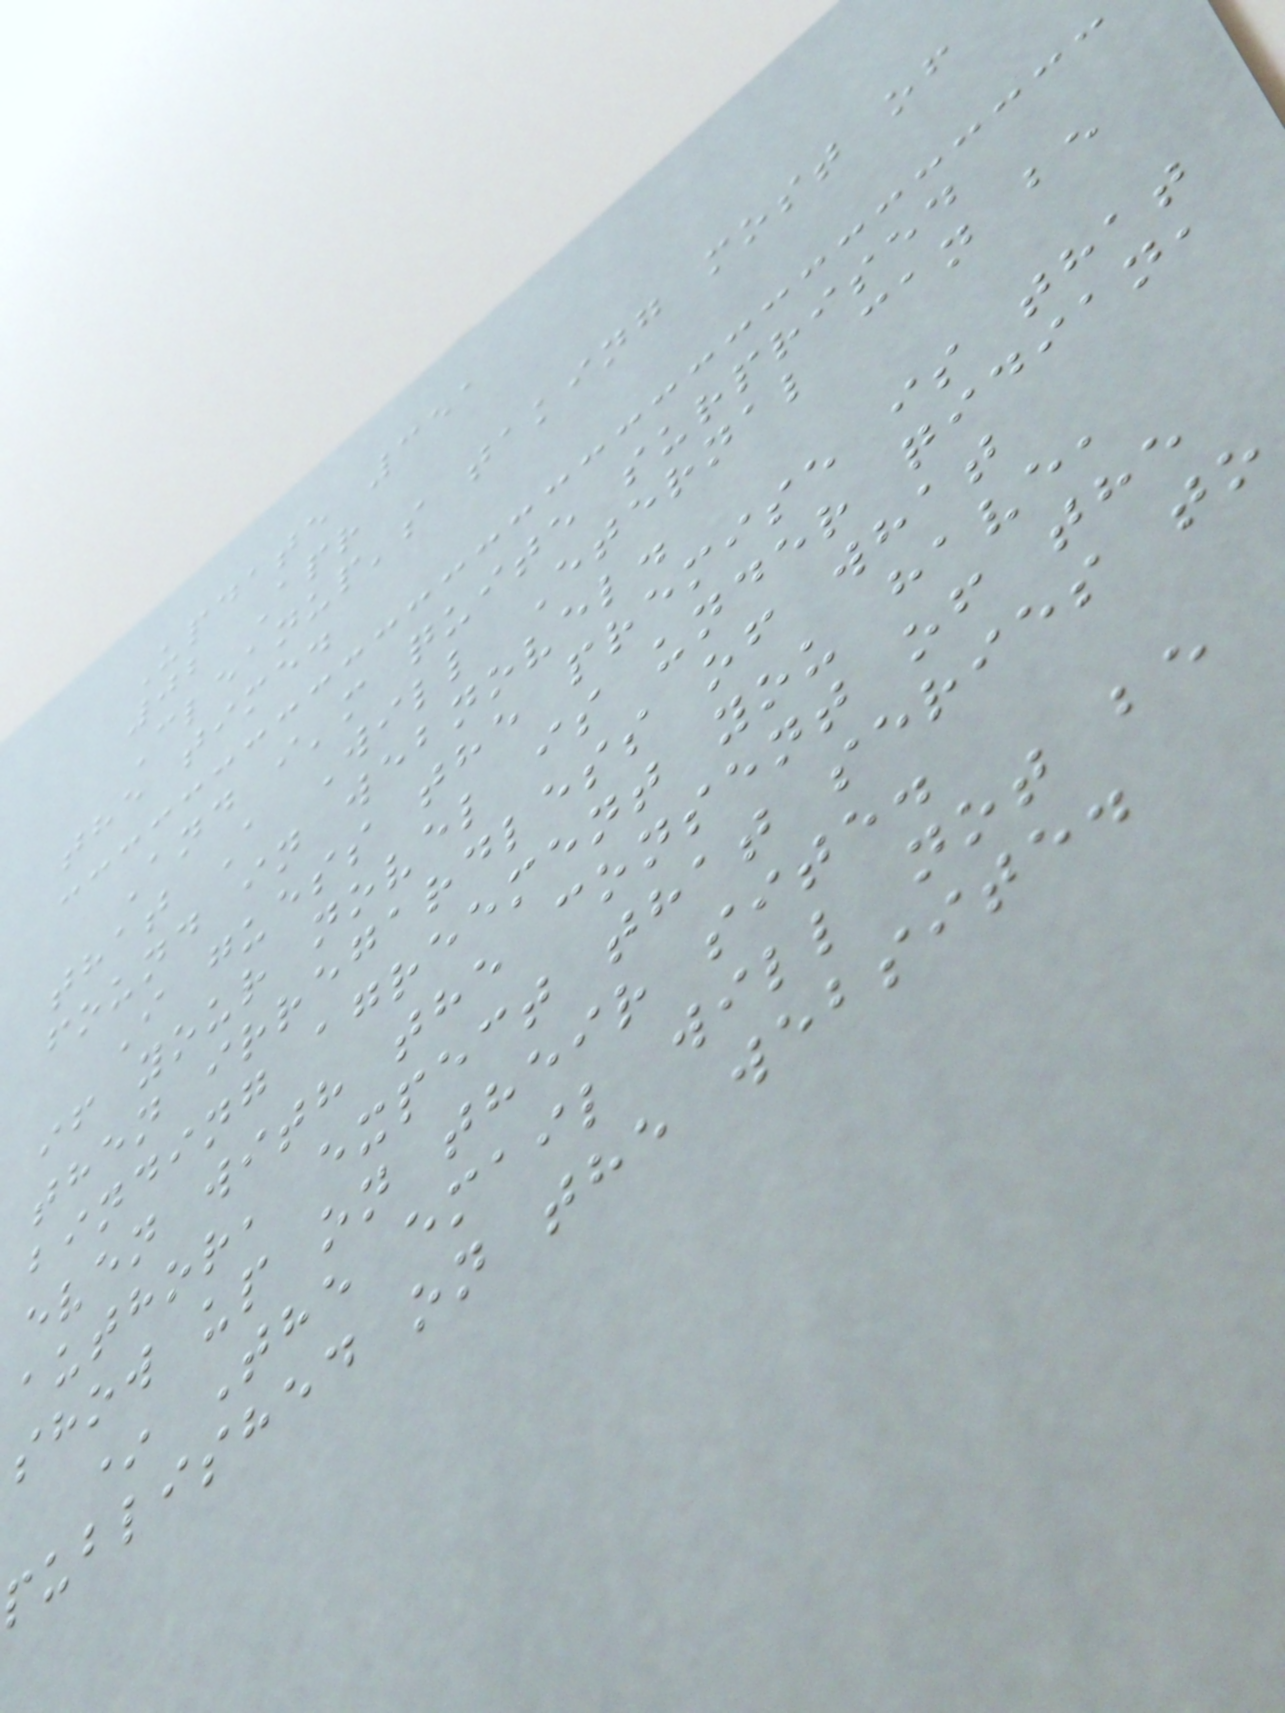Update 351
02 Apr
Cleanup's taking most of
the time.
And i'm quite surprised
that A Will Eternal can be
found in webnovel.
I guess the premise is that
if your novel is under qidian,
then irregardless of what
binding agreement you have,
even with the consent of the
author, expect that series to
show up on their site.
* The email will not be
published on the website.
